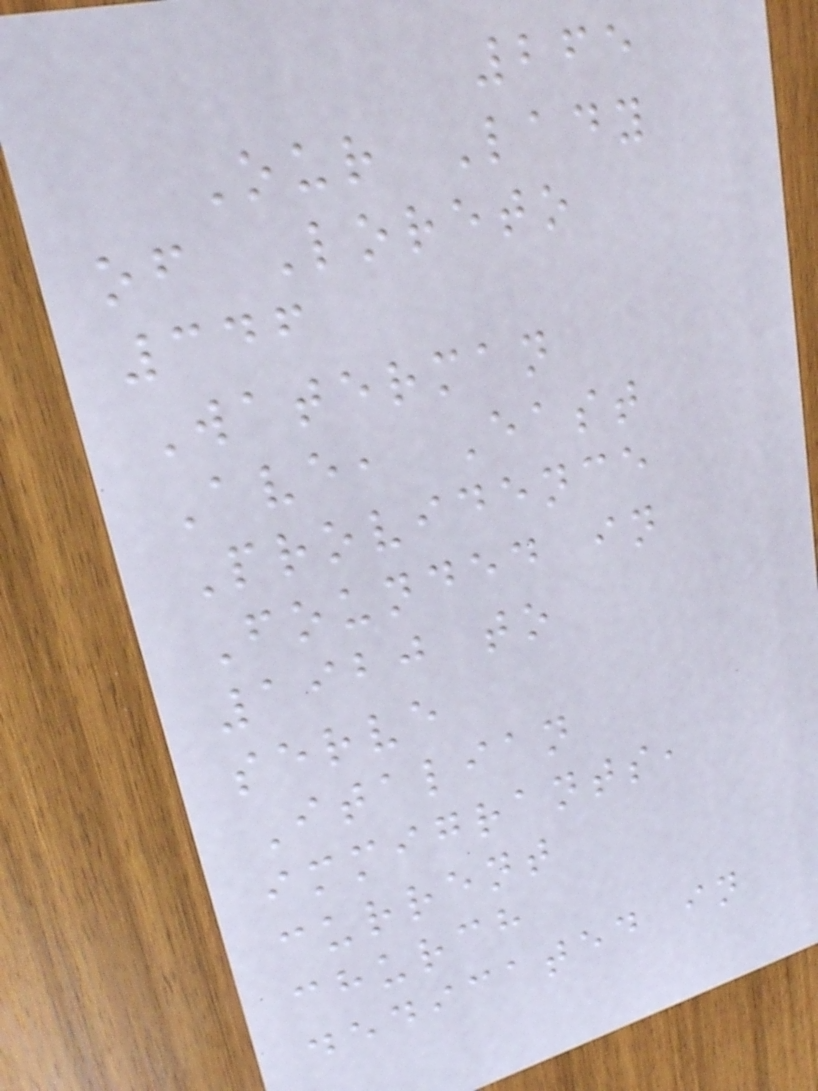265
Our Lady
of Loreto
346
Waterman
Ave, East
Providence
Founded in
1920 to
serve
Italian
immigrants,
current
church
dedicated in
